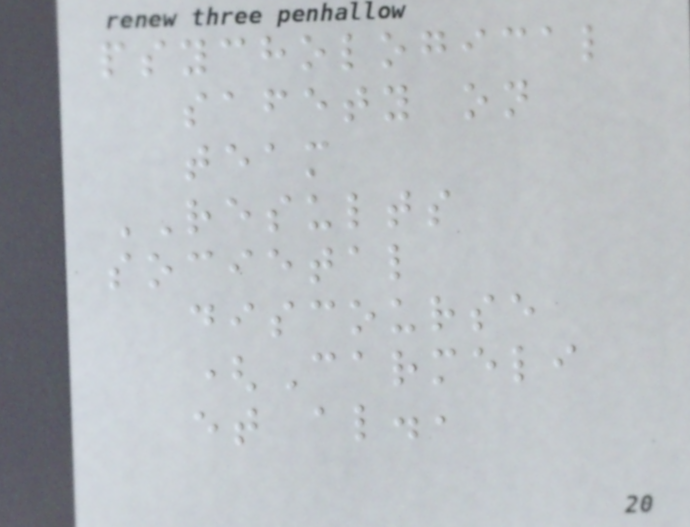psychological
safety on
team
RESULTS
societal
discourse
(Carmeli
et al.,
